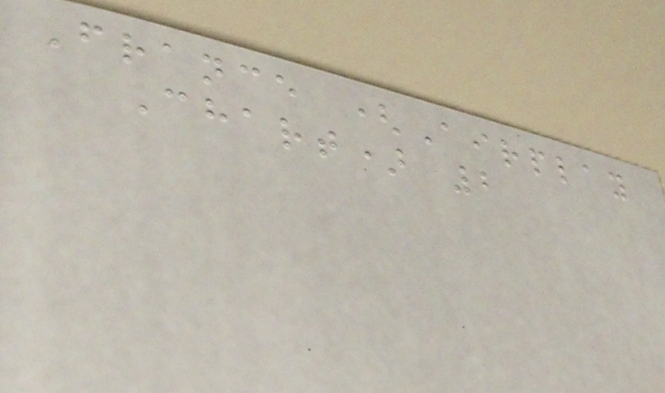France (Airplay
Chart) 2
